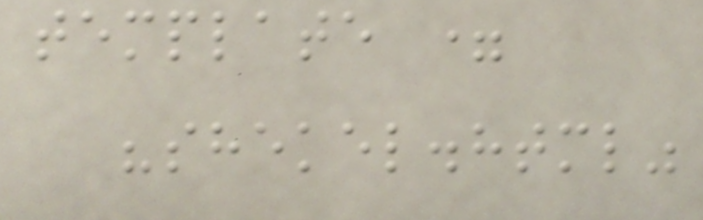template =
"shekel.html"
